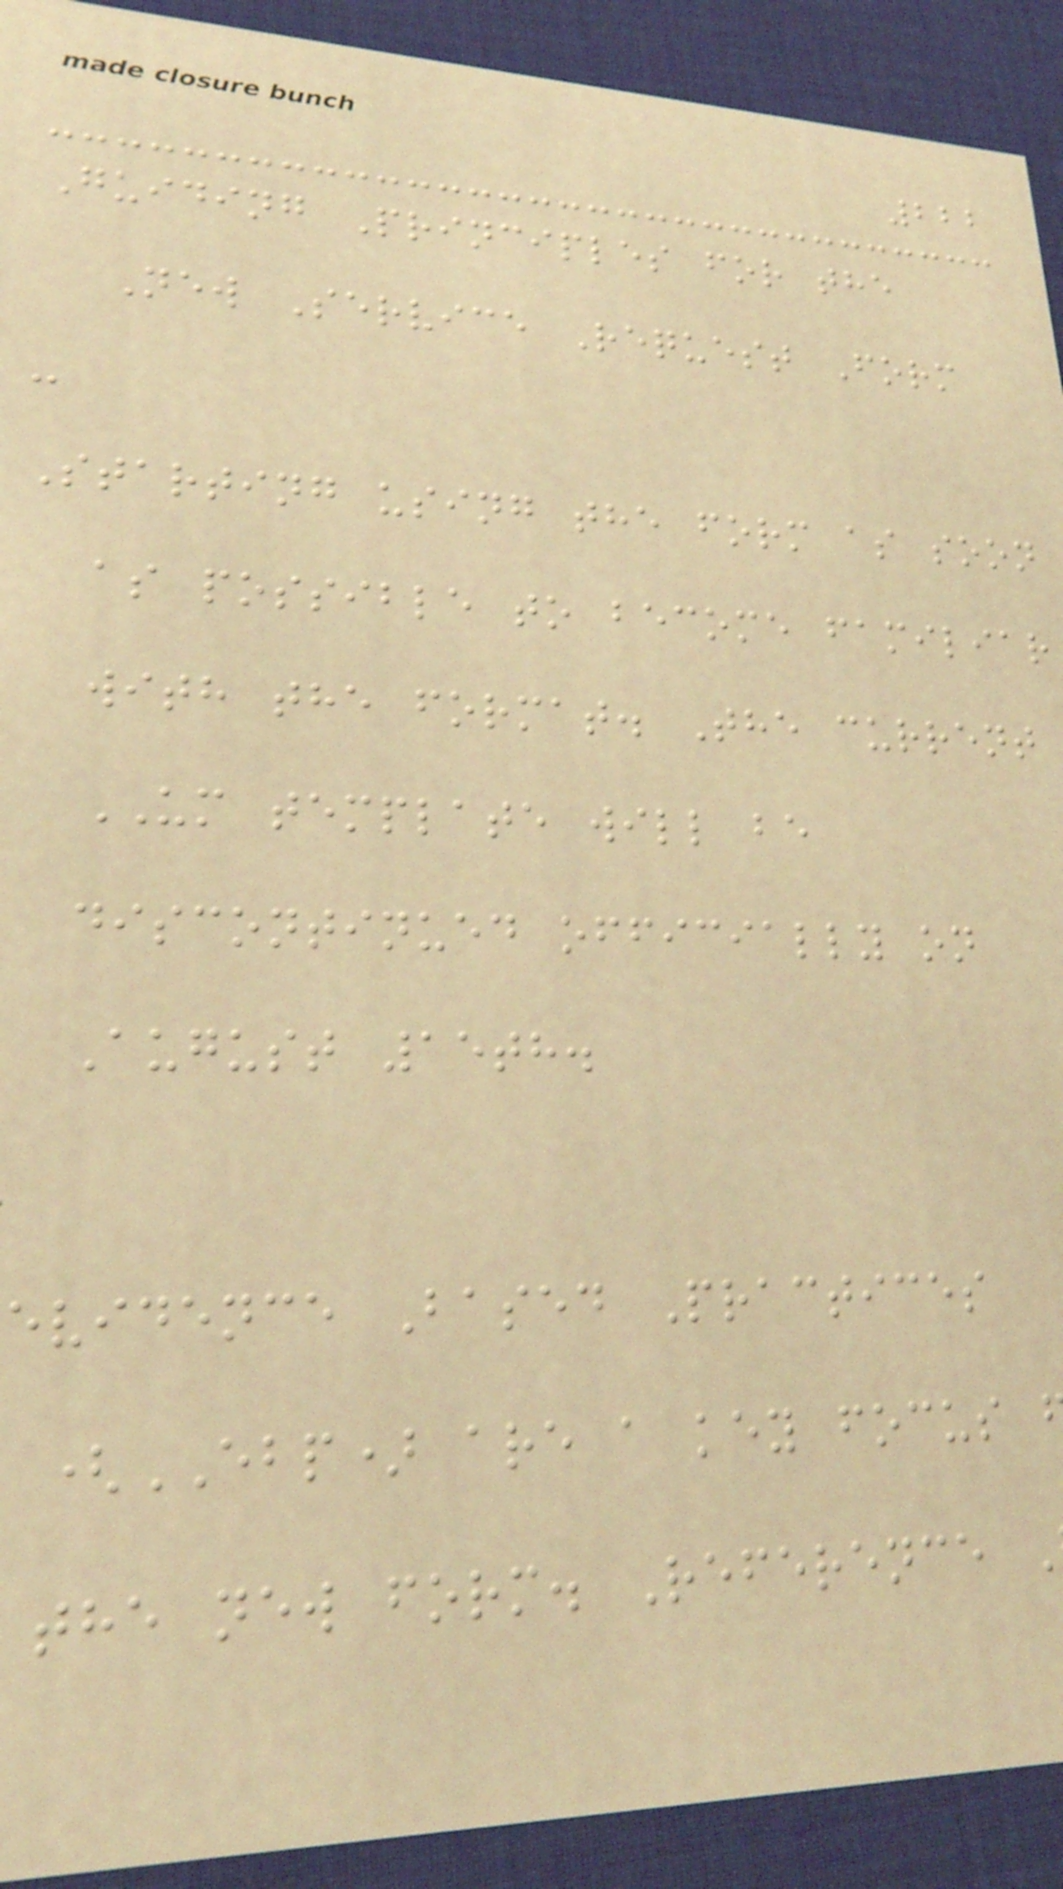222
Guiding Principles for the
New Service Request Form
-
Starting using the form as soon
as possible to become familiar
with the format. The current
UM template will be
discontinued officially on
August 15th.
evidence Based Practices
(EBP) are a key focus
the new form. Reference
